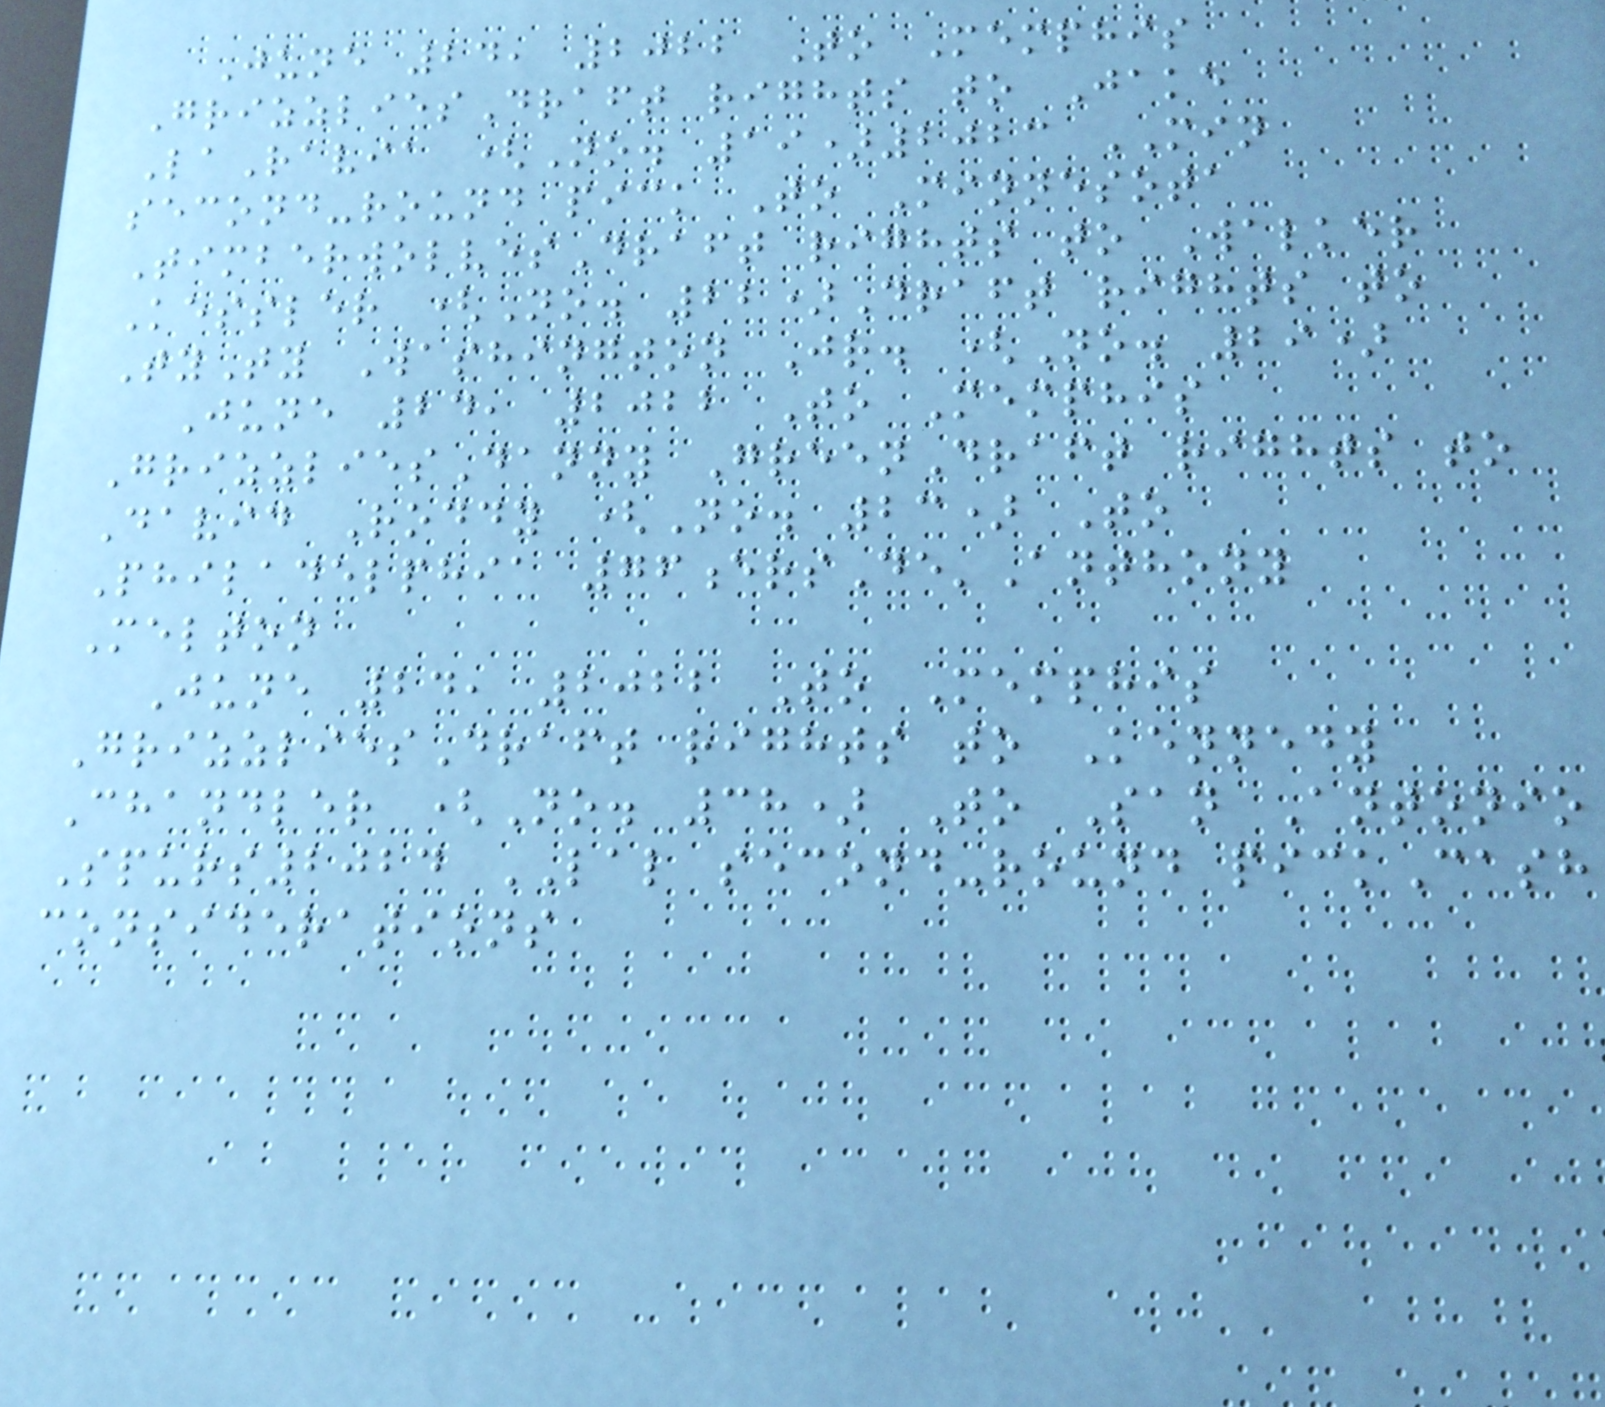June 24, 2022 To Memphis
GrizzliesDraft rights to Jake
LaRavia (No. 19)2023 MIN
second-round pick To Minnesota
TimberwolvesDraft rights to Walker
Kessler (No. 22)Draft rights to
TyTy Washington Jr. (No. 29)
June 24, 2022 To Memphis
GrizzliesDanny GreenDraft rights to
David Roddy (No. 23) To
Philadelphia 76ersDe'Anthony
Melton
June 24, 2022 To Memphis
GrizzliesDraft rights to Kennedy
Chandler (No. 38) To San Antonio
Spurs2024 LAL second-round pickCash
considerations
